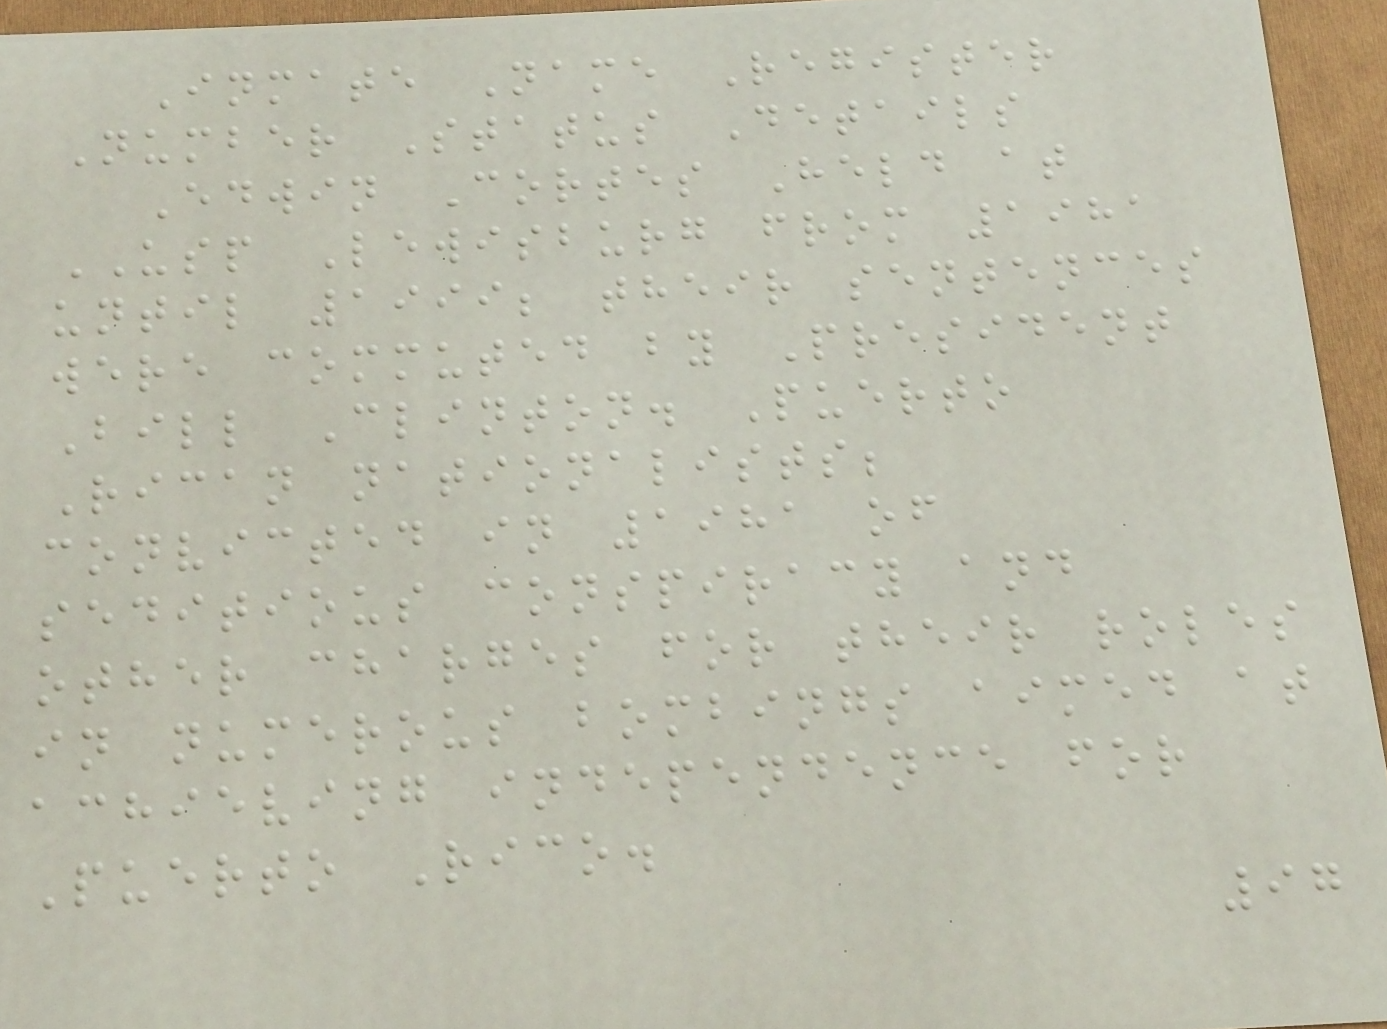Inmate Name Register
Number Status Details
Edwin Cortes Held at
USP Lewisburg from 1981
until 1999; their sentences
were commuted by President
Bill Clinton. Puerto
Rican nationalists;
convicted in 1981 of
seditious conspiracy and
other charges for their roles
in numerous bombings aimed at
achieving independence for
Puerto Rico.
97
